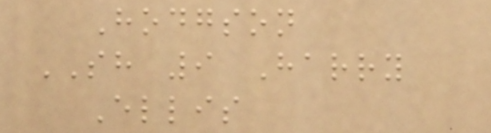Hodgson
SH 9 Harry
Ellis
